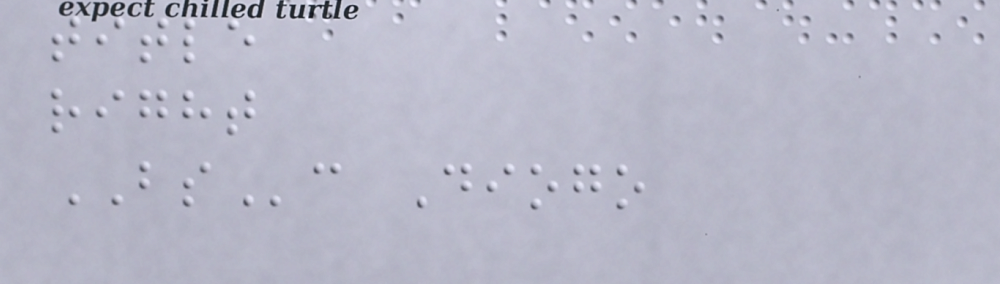title
right
BSc Diogo
